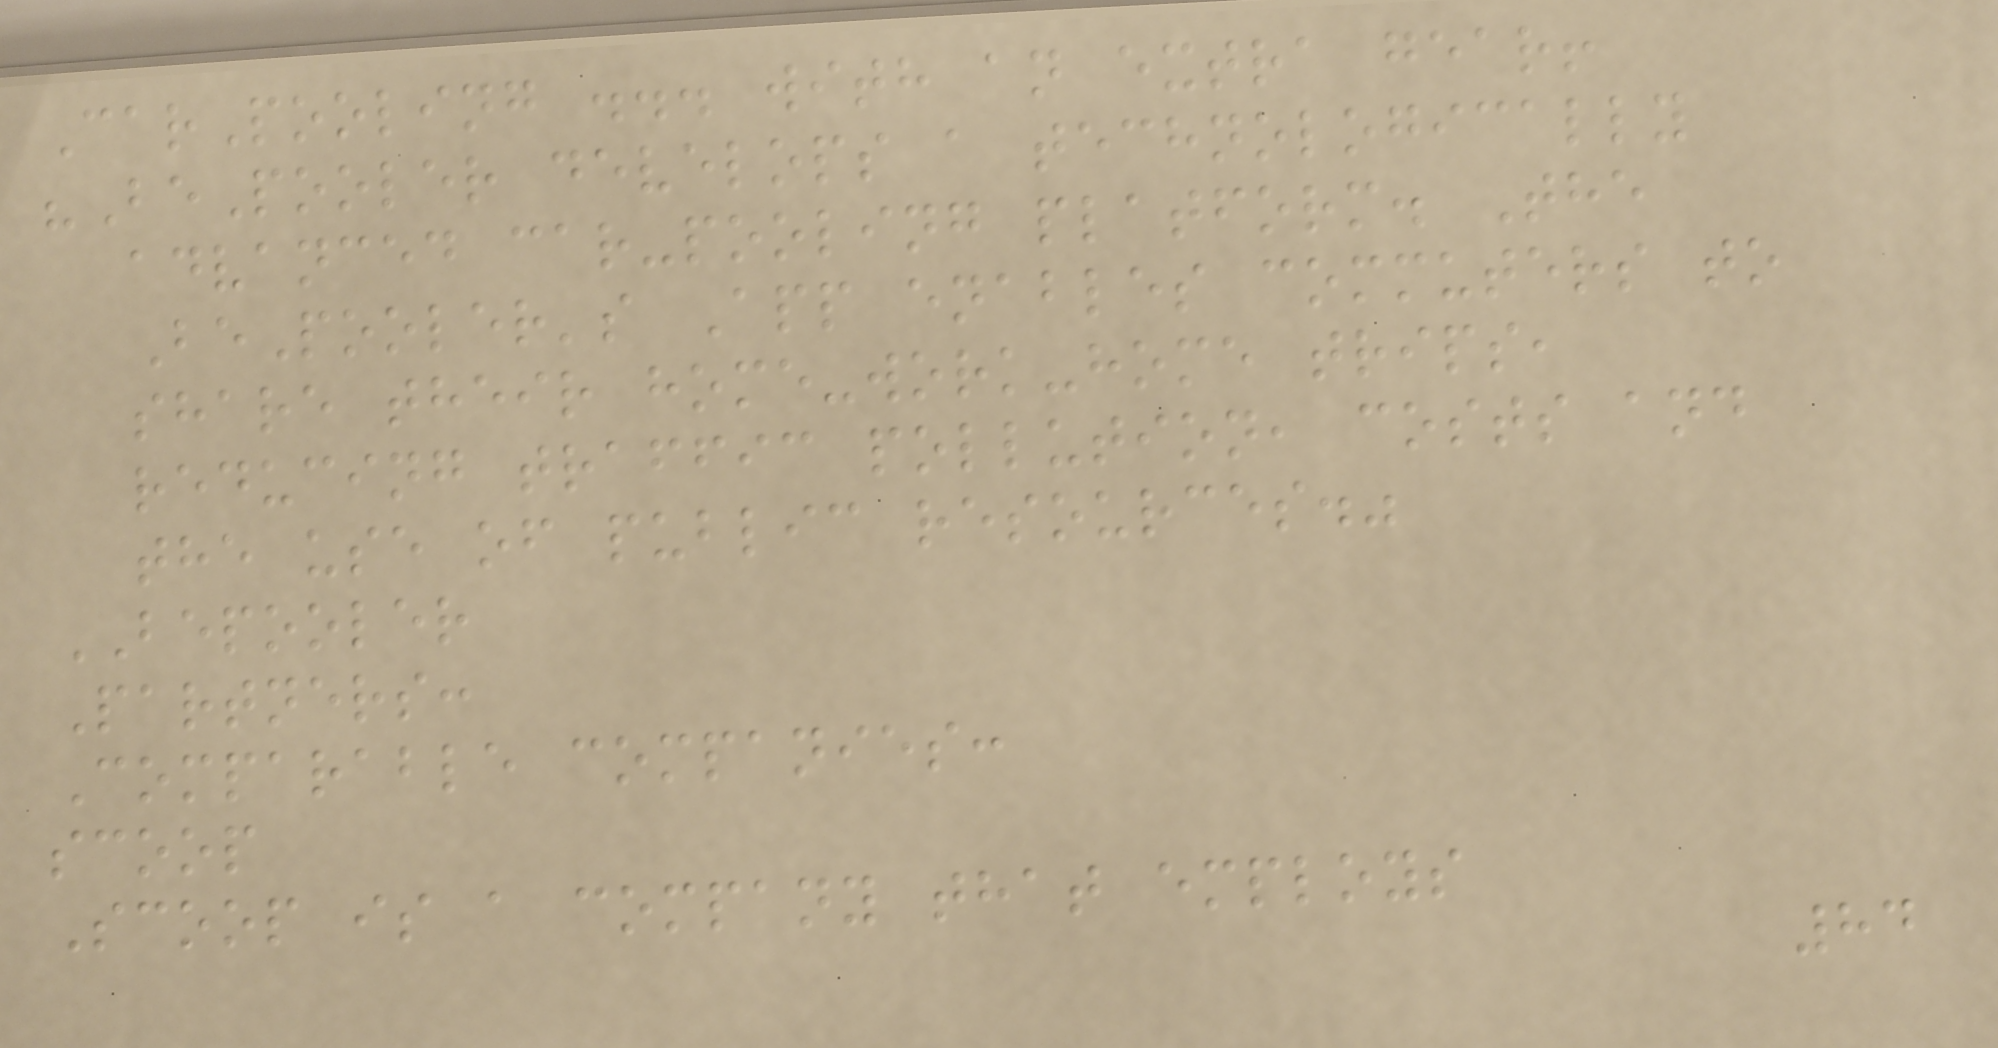CarPooling ... with an extra gear!
"BePooler develops a technologically
advanced car-pooling platform. The
BePooler's App enables commuters to
share their home-work-home trips,
reducing traffic pollution, costs and
the use of public resources."
BEPOOLER
Partners:
Comparable companies:
scoop
Scoop is a company that employs
84
